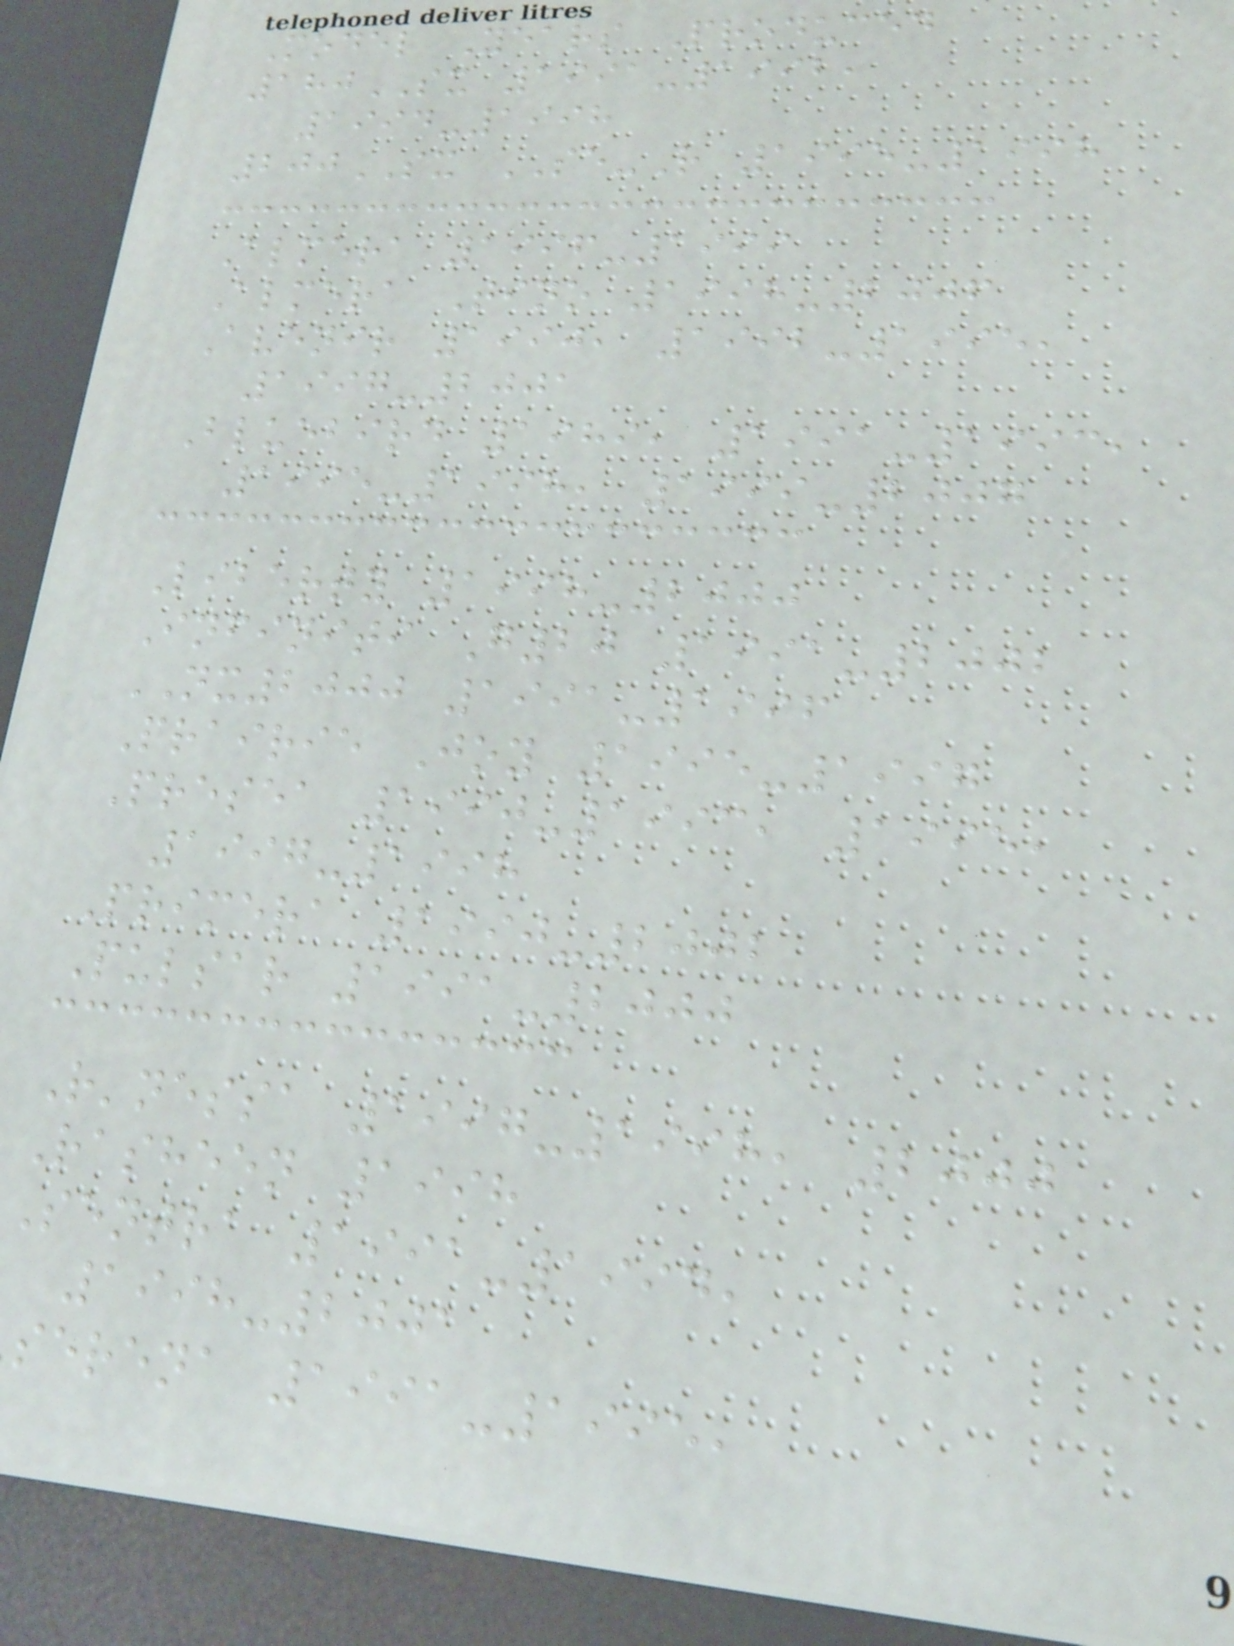Model Years Produced
180SX 1991-1992,
1994-1998
200SX SE-R 1995-1998
Almera 1996-1999
Almera Tino 1998-2006
Avenir 1990, 1992-1995,
1997-2001
Bluebird 1989, 1991-1993,
1995-1998, 1999-2007
Liberty 1998-2000
Infiniti G20 1991-2002
NX2000 1991-1996
Prairie Joy 1995-1997
Presea 1990-1993, 1995,
1997-1998
Primera 1990-2002
Pulsar 1991-2000
R'nessa 1997-1998, 2000
Rasheen 1998
Sentra 1991-1994,
1998-2001
serena 1991-1995,
